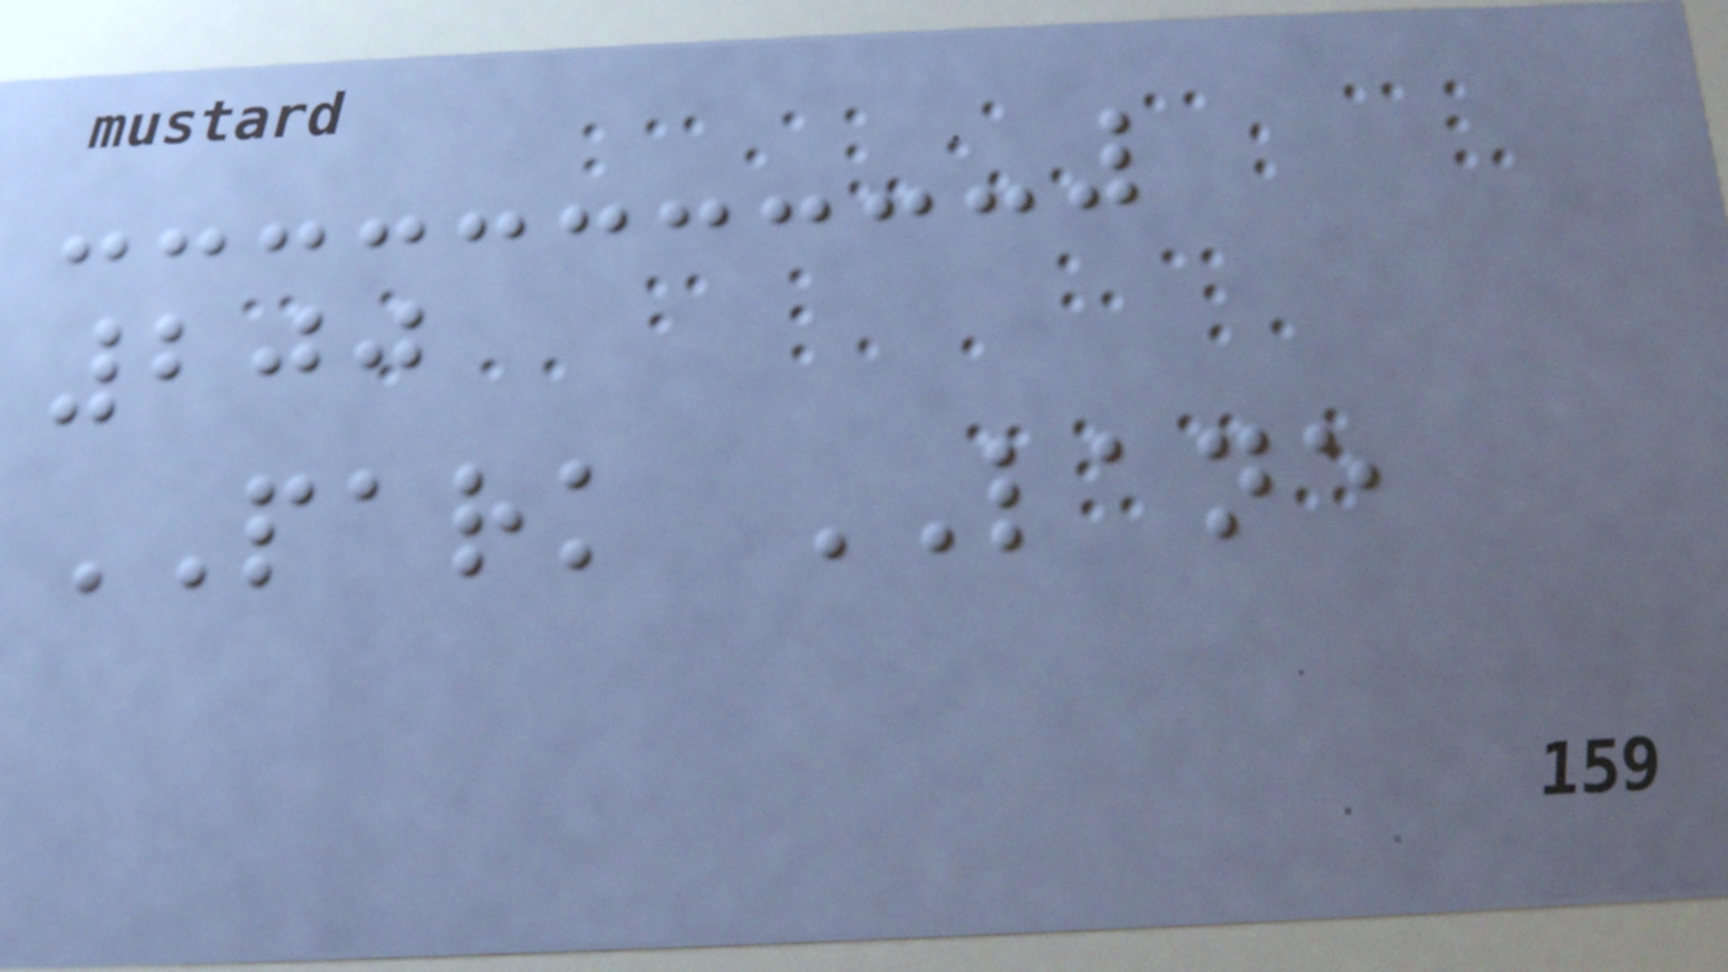200
PARK LANE
